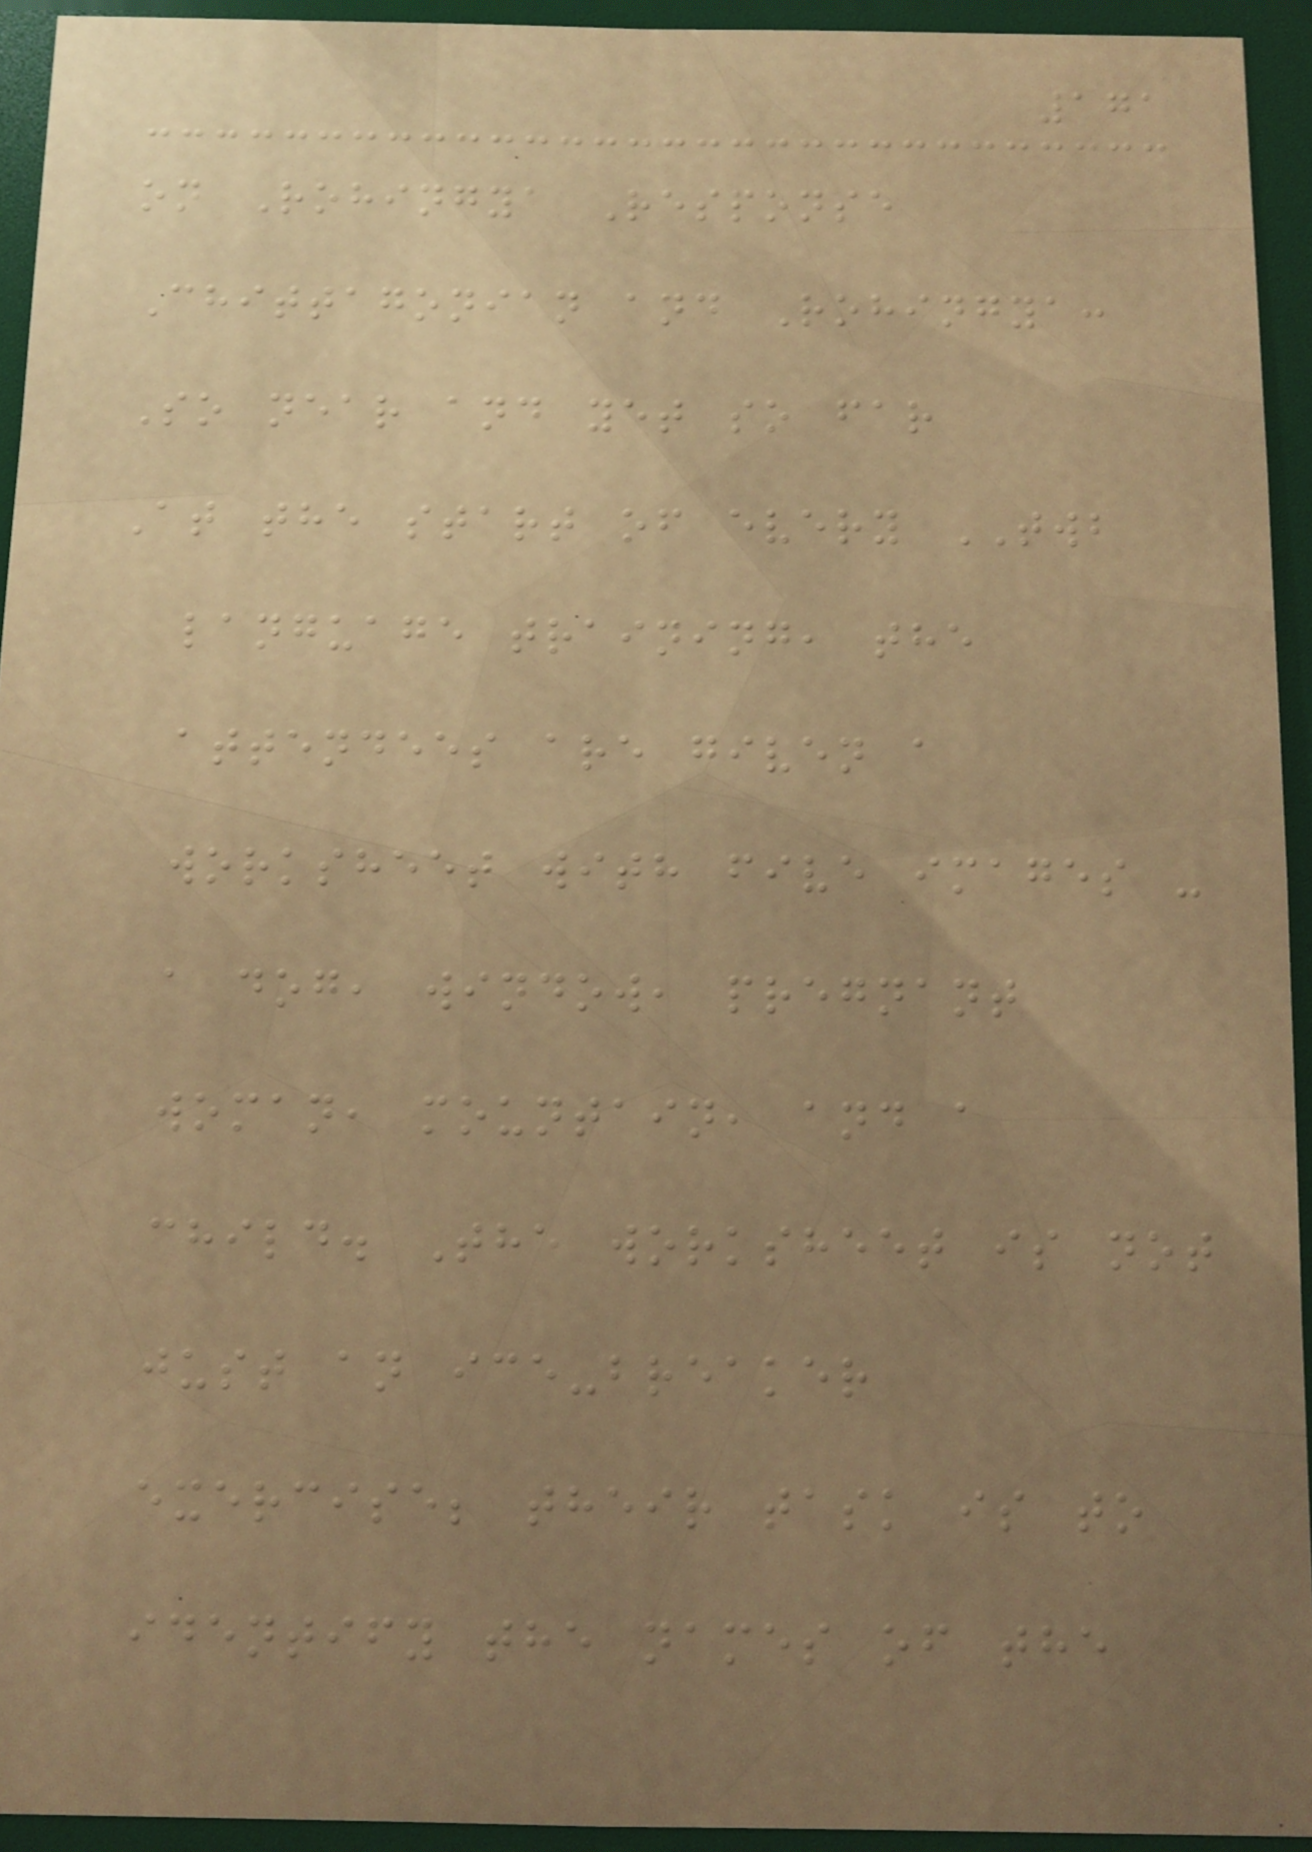171
on Rohingya Response
Chittagonian and Rohingya:
So near and yet so far
At the start of every TWB
language training, the
attendees are given a
worksheet with five images -
a dog, window, pregnant
woman, mountain, and a
child. The worksheet is not
just an ice-breaker
exercise; their task is to
identify the names of the
